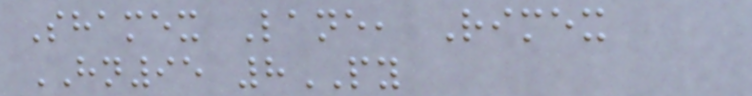Shamex Lane, Rimex
HN95 8PY
